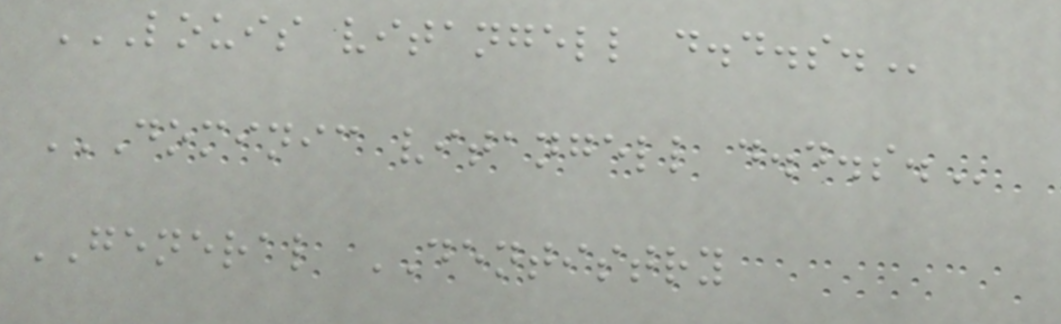LOUIS VITANGELL D.D.S.
DOMINIC VITANGELL D.D.S.
GENERAL DENTISTRY
